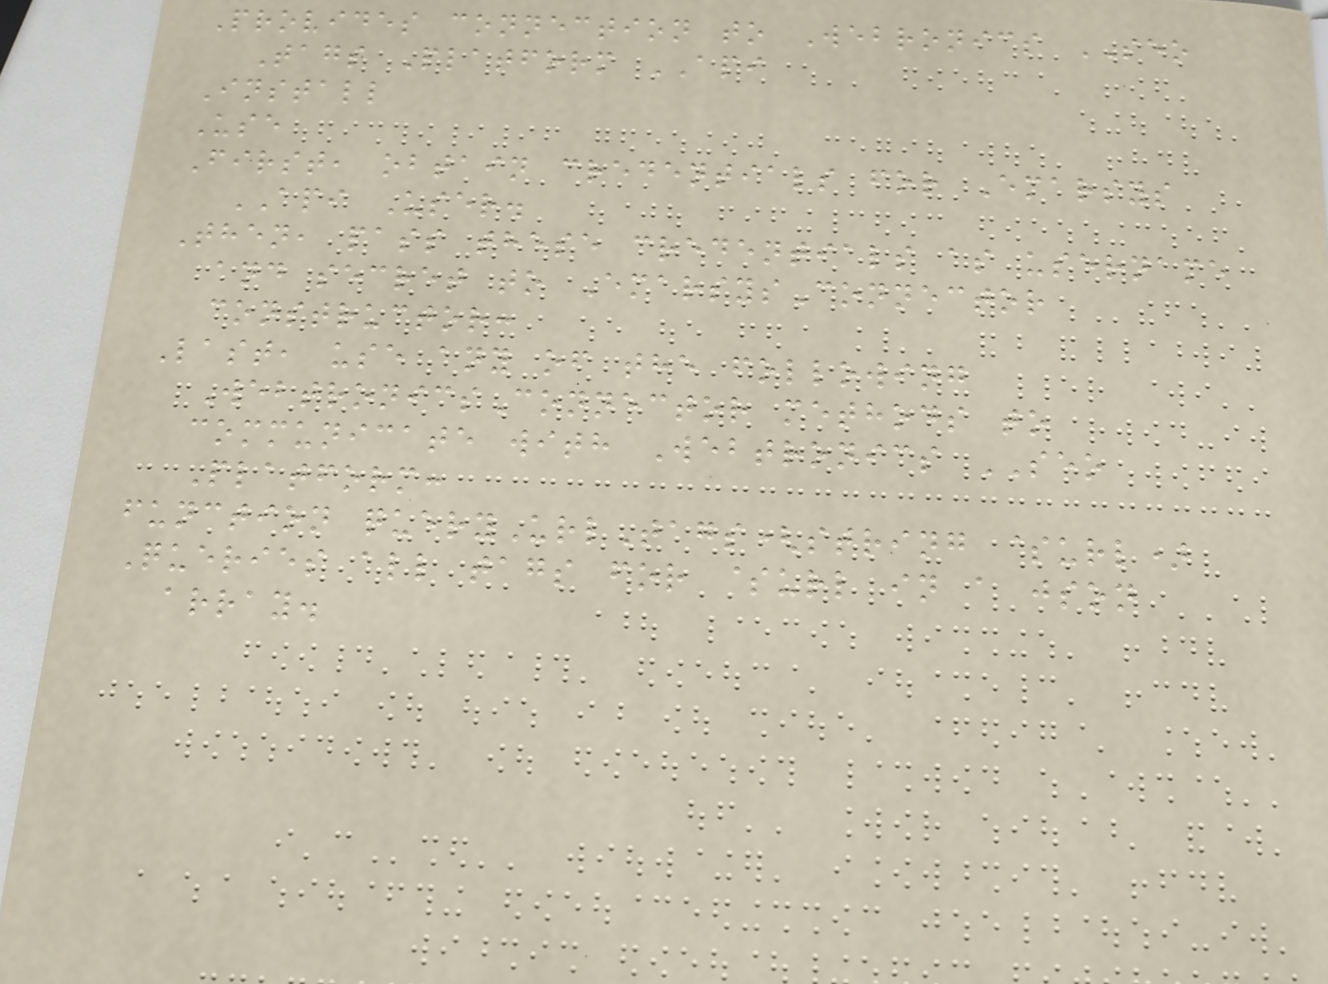Provides connection to Webronics SEO
Tags Platform API
Install
Use
First, obtain credentials for Emarsys
API User.
Then, pass these credentials as username
and secret to EmarsysConnector
constructor:
Last, use any of the following
WebtronicsConnector methods to
communicate with Webtronics SEO
Platform:
function queryUrlTags(string $url)
Queries all tags for $url in a json
array.
